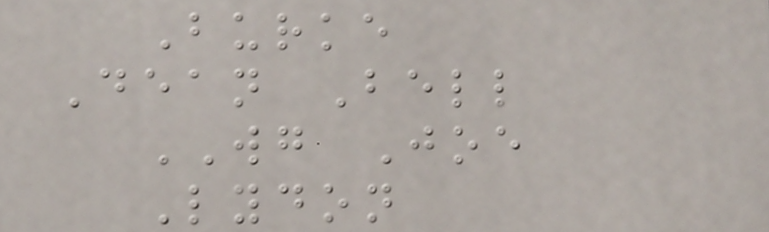Burke
Dean Bell
WG Joe
Lydon
